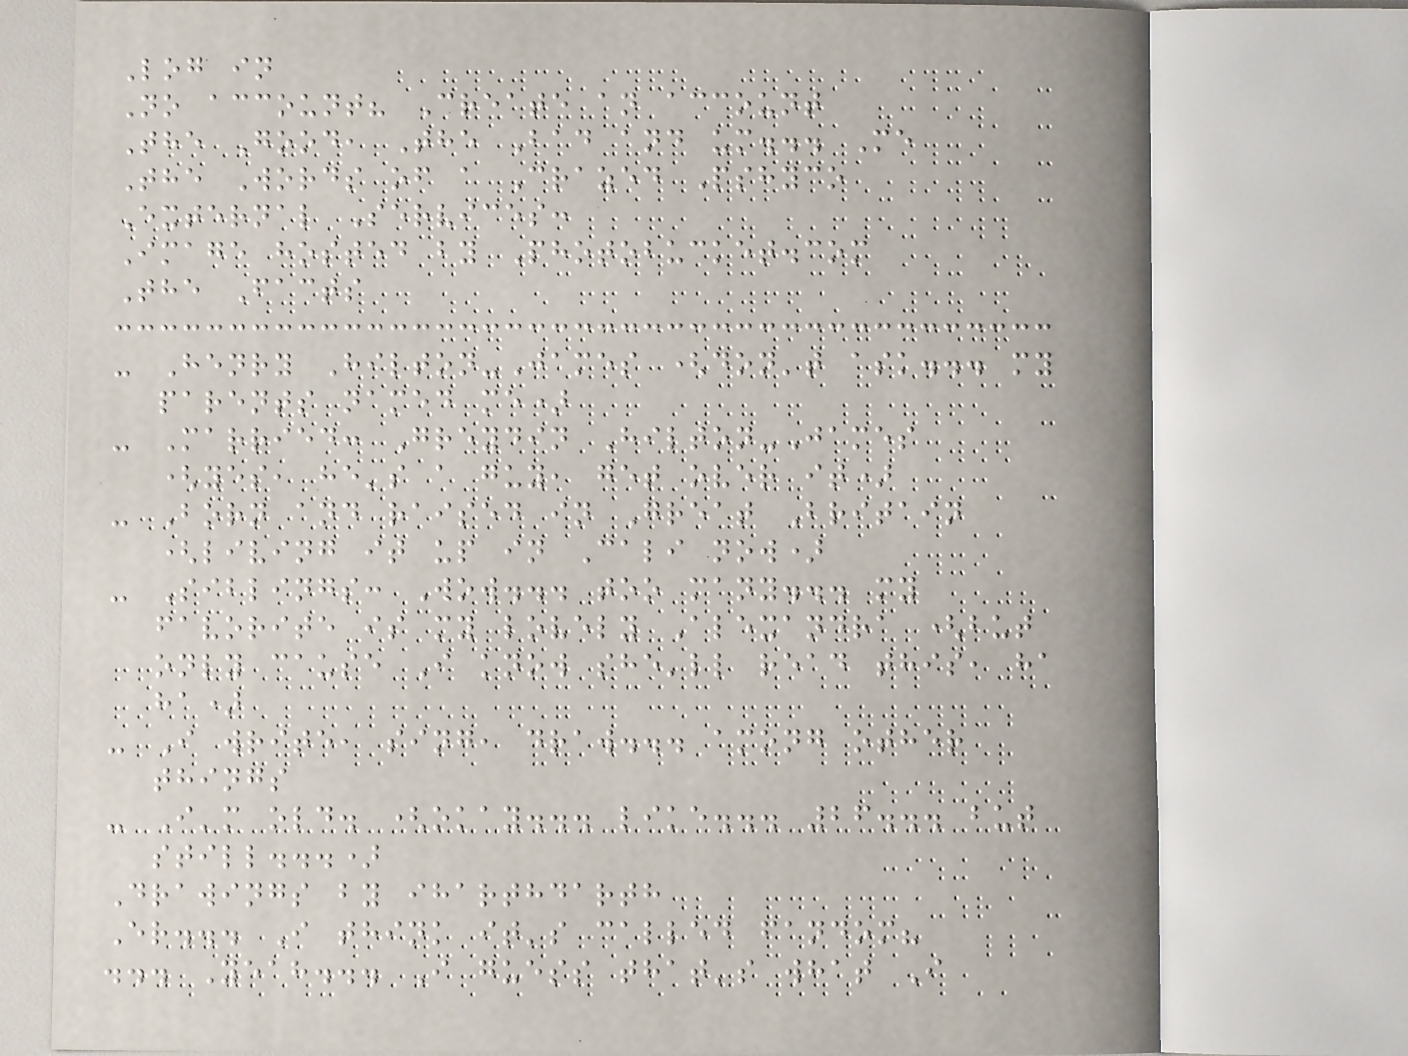Log in
No account? Create an account
The Good, The Bad and um... Me
The Words of a Crazed Pshyco
External Services:
Image hosted by Photobucket.com
The Facts
- Henry Hilton-James (don't ask... my
parents named me)
- Married: Greydin Hilton-James
(yes, he's a guy, get over it)
- Born and raised in Great Britain
(living it up in Cali now)
- Siblings: Wow... too many... my
favorite is my lovely Alexandra (but
only cause I know she'll read this, ha
ha)
- I write, sing, draw... among other
things
- I'm old. (okay... like... 26... but
still...)
Drawings by iharthdarth
Er... I think it's called fandom?
... Yeah... I guess that's what I
